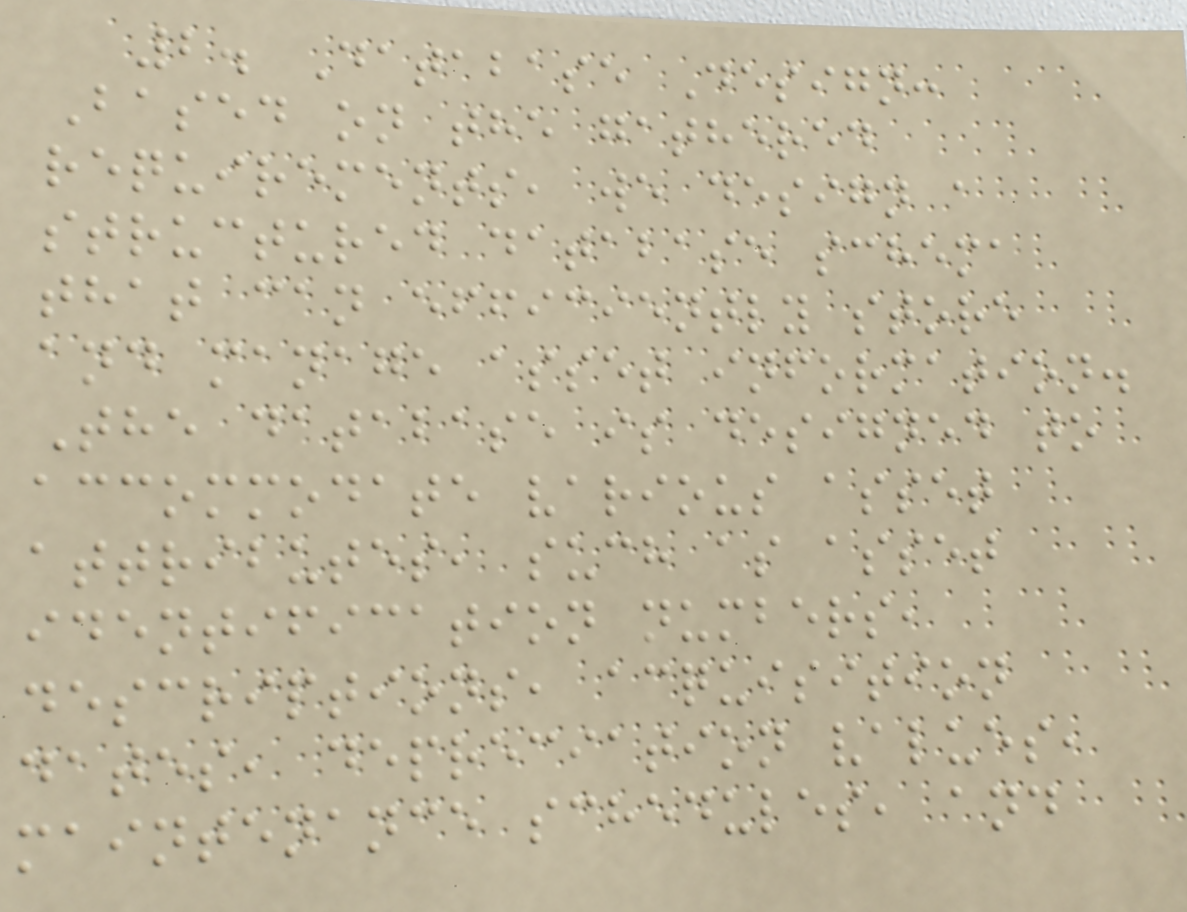2. Database Design:
Based on the gathered
requirements, we design a
structured database schema
that can efficiently store
and manage asset information.
The database is designed to
accommodate various asset
attributes, such as asset
identification numbers,
descriptions, acquisition
dates, depreciation values,
maintenance schedules, and
